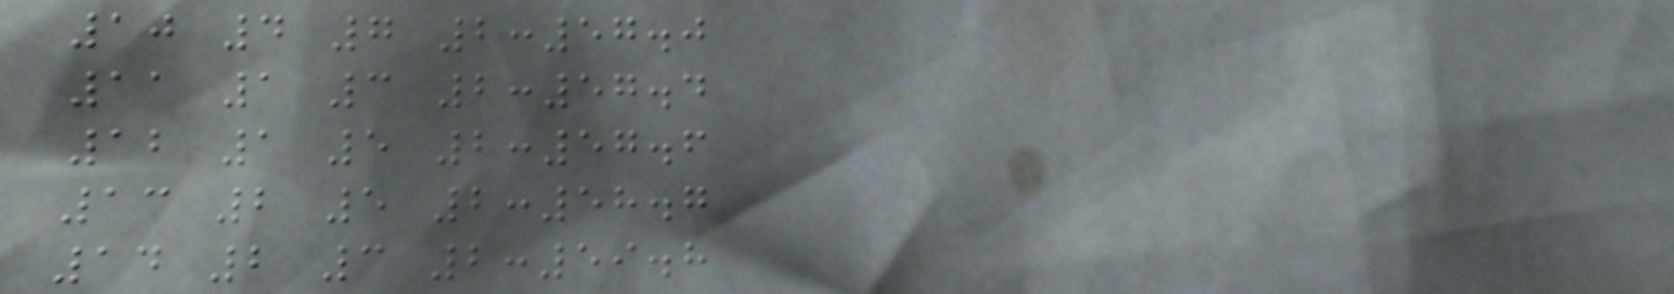10 4 7 2:57.0
11 1 3 2:57.4
12 1 5 2:57.6
13 2 5 2:58.7
14 2 3 2:59.8
